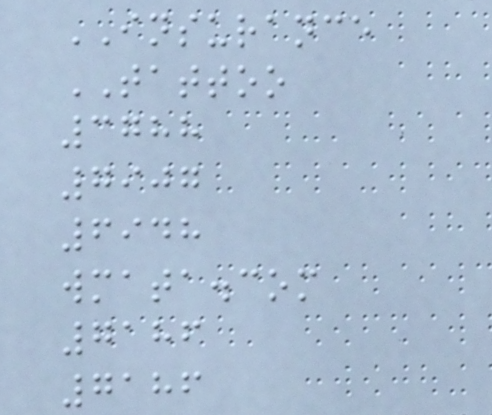INSURANCE
TATTOO
3788
7907
6948
wmata.com
7186
7186
